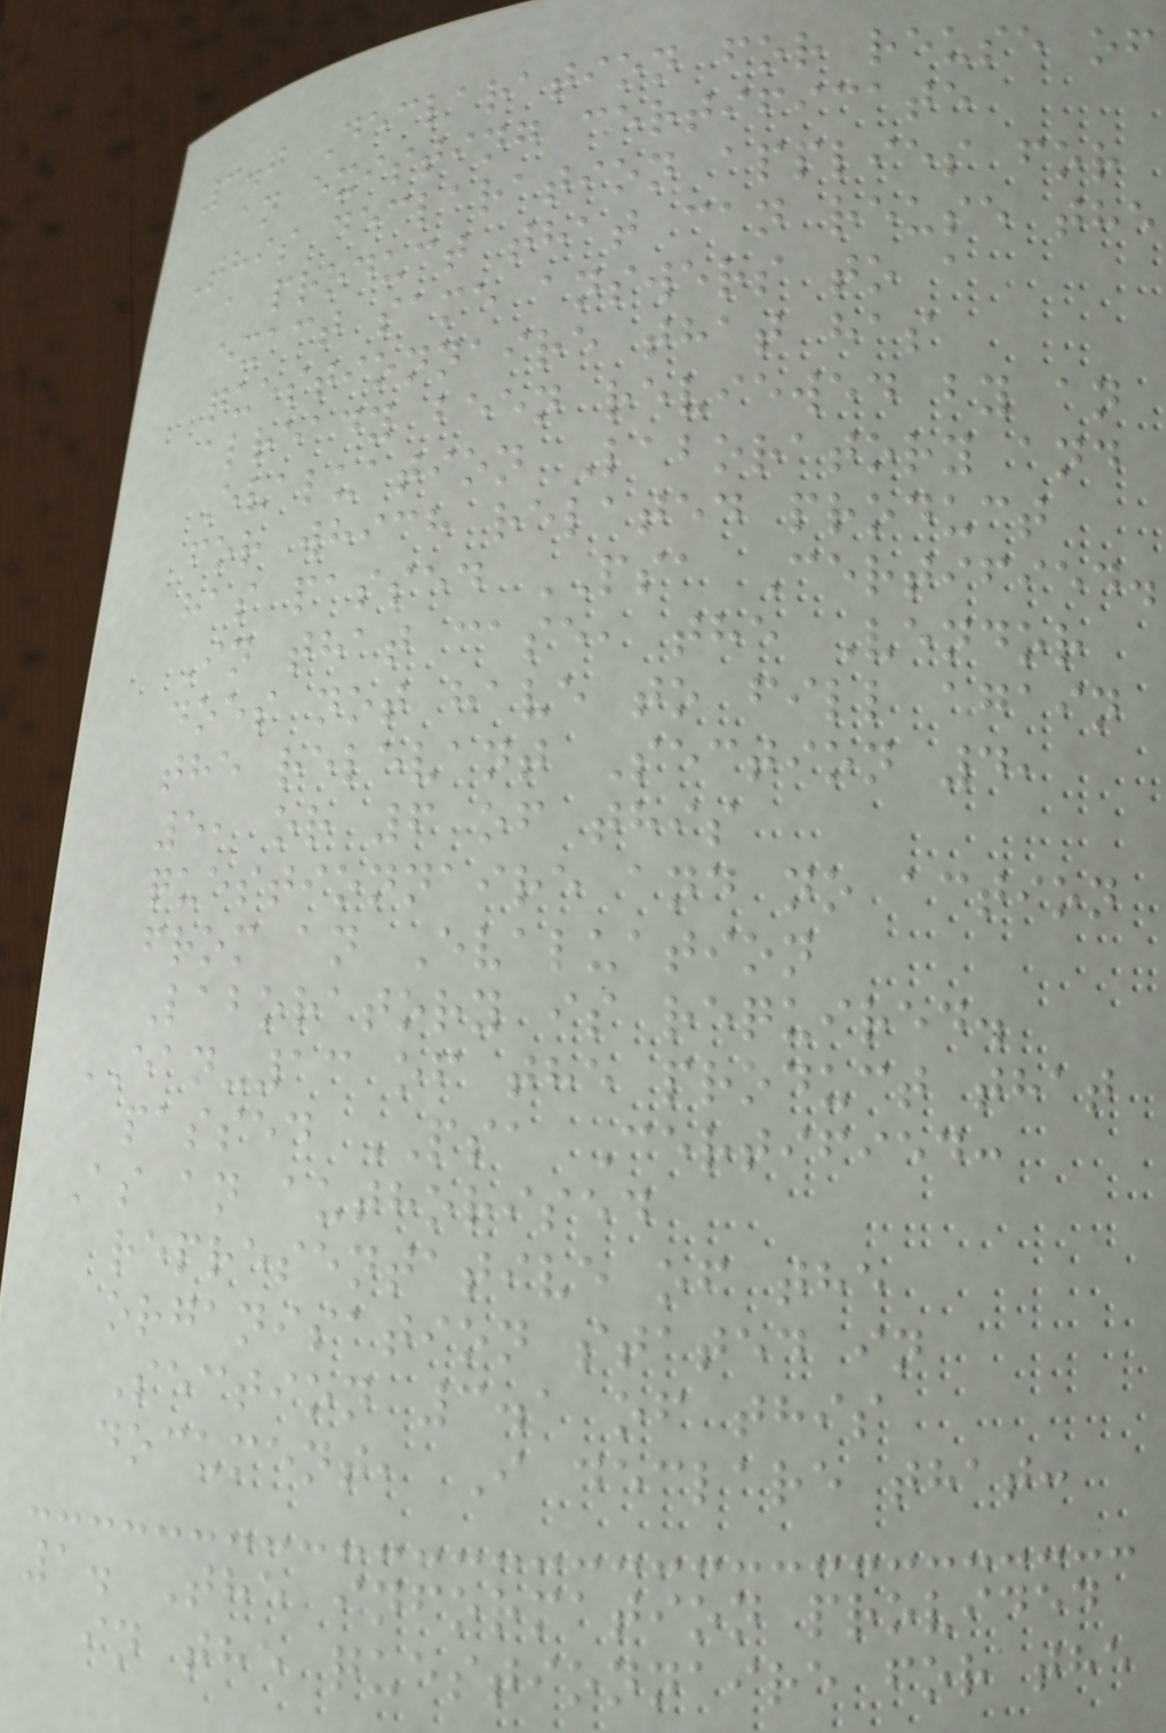3.7 Declaration for reuse of
an existing certificate
This declaration applies for
a product that can reuse the
exact same answers to a
questionnaire that has
already been reviewed by an
Evaluation Laboratory and
for which related product
has passed PSA Certified.
In that case, the Vendor
does not have to fill again
the relevant Section 4,
5, or 6 of this
questionnaire and no action
from an Evaluation
Laboratory is required.
EAN-13 of the product that
passed PSA Certified:
As an authorised
representative of the
organisation stated in
Section 3.1 of this
document, I declare that:
1. The information provided
in the questionnaire for the
